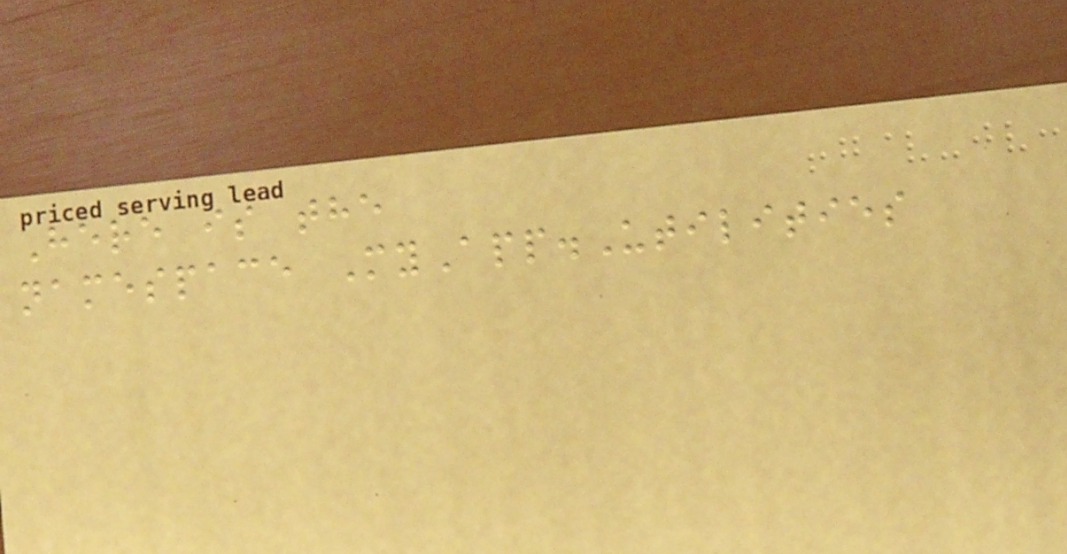Here is the
namespace MyApp.Utilities
